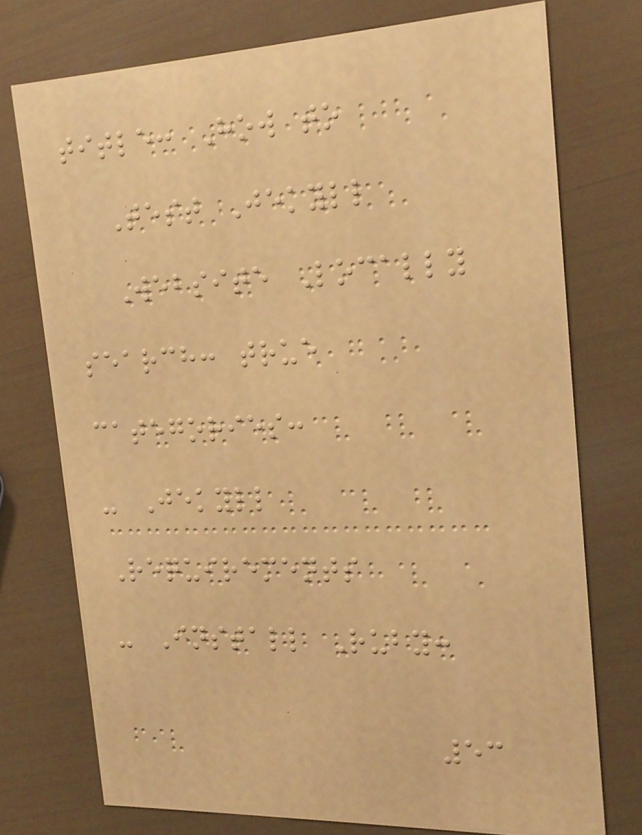title: How to
Test Jekyll
Website Locally
search: true
categories:
- Jekyll
Requirements
- Install Ruby:
53
